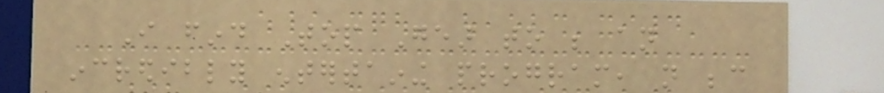I find Top Gear to be an
incredibly entertaining program, not because
